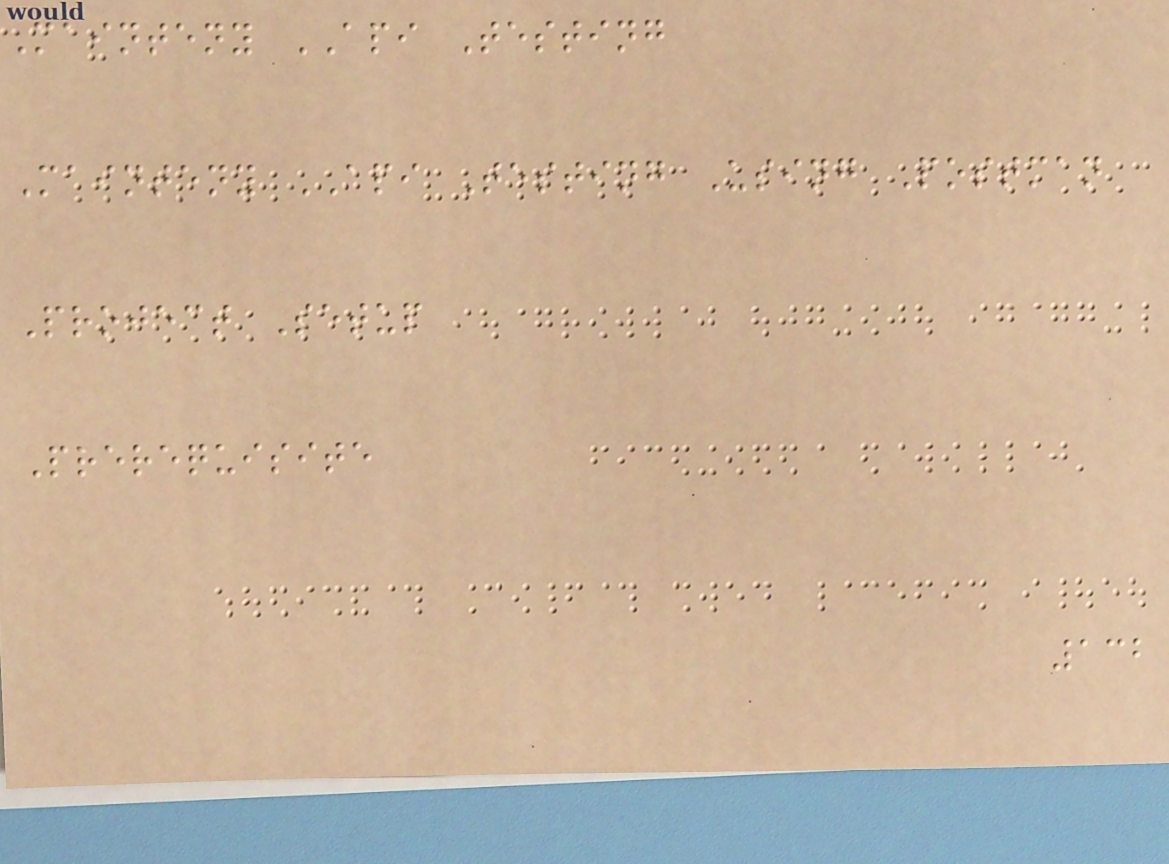Mainteny API Testing
Mainteny API Testing Using Postman
Project Setup
Prerequisite
132
